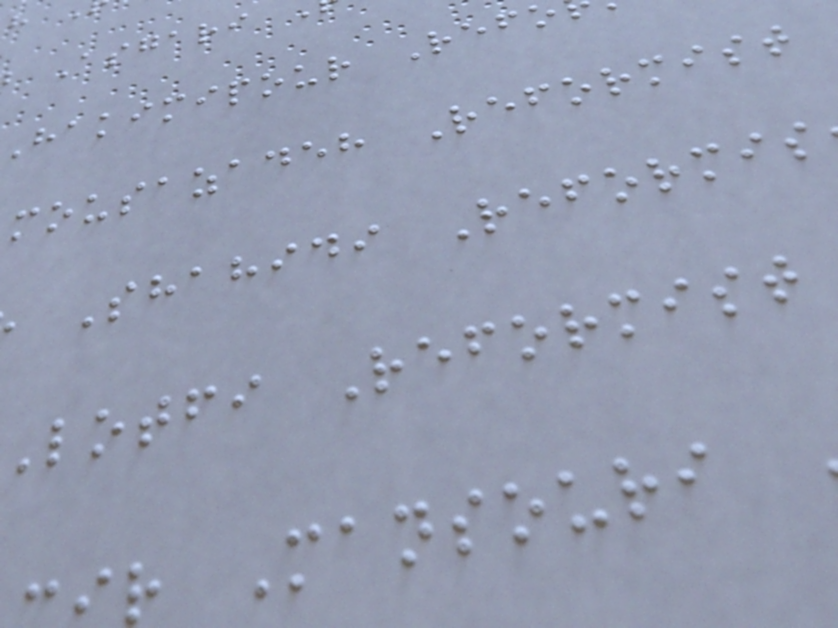hakimipour Ref
mousazadeh Reformist
Shahidi Reformis
lotfi Reformist
r Mansouri
